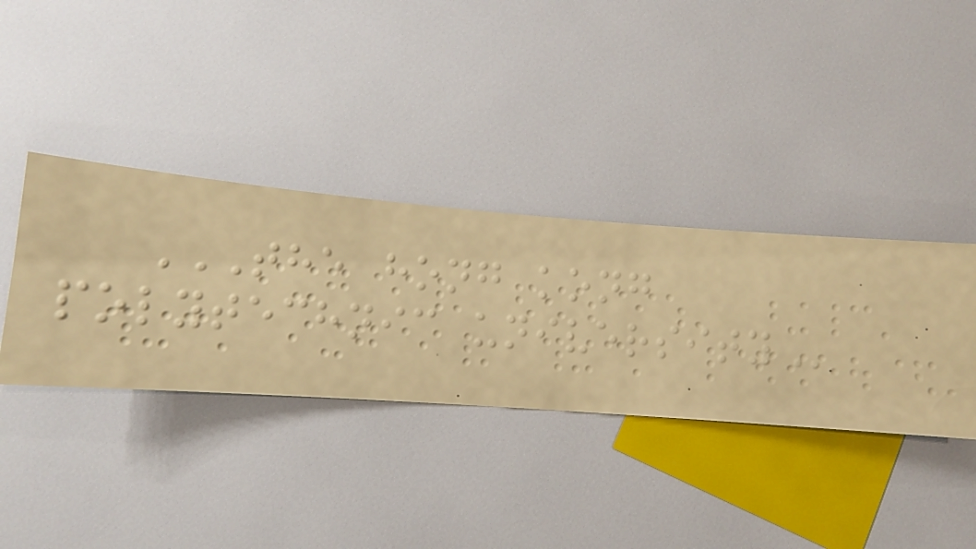THE HONG KONG
POLYTECHNIC UNIVERSITY
